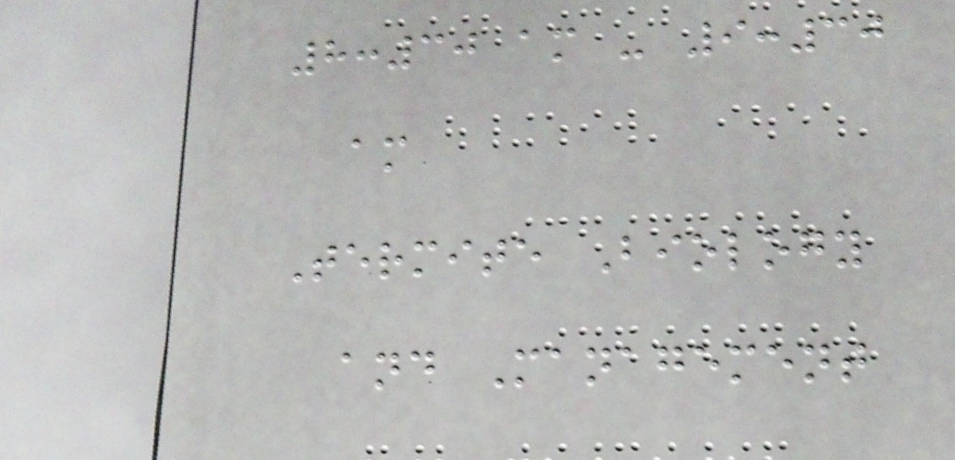8:30 am - 9:30
am
Termite Biology
and Management
